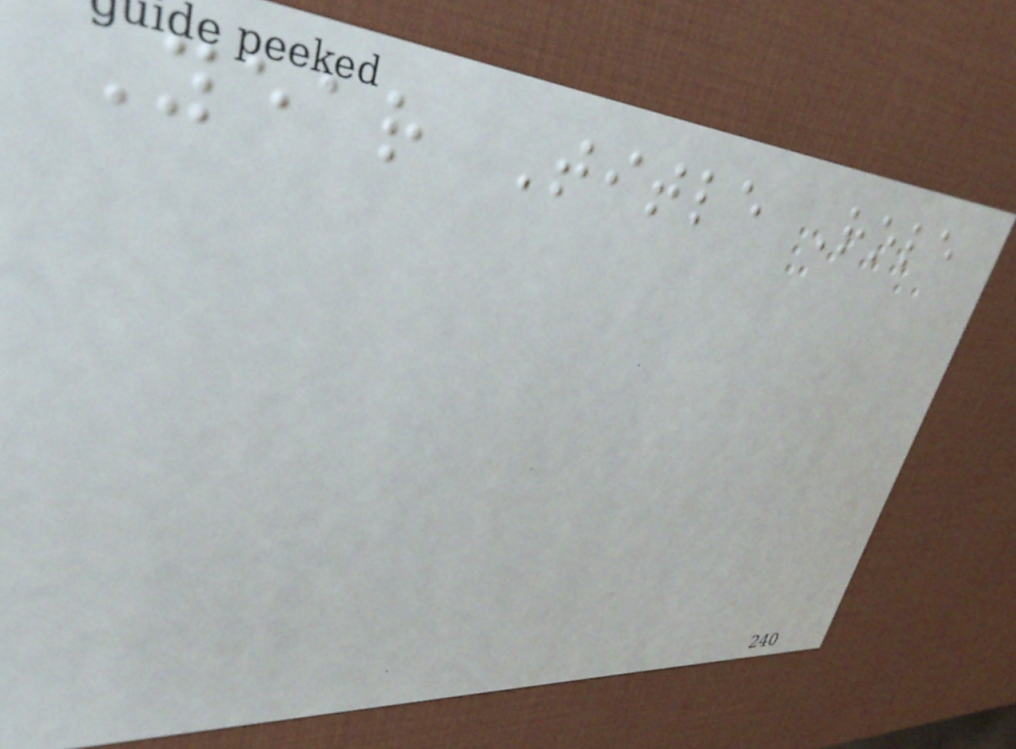Year Title Role
